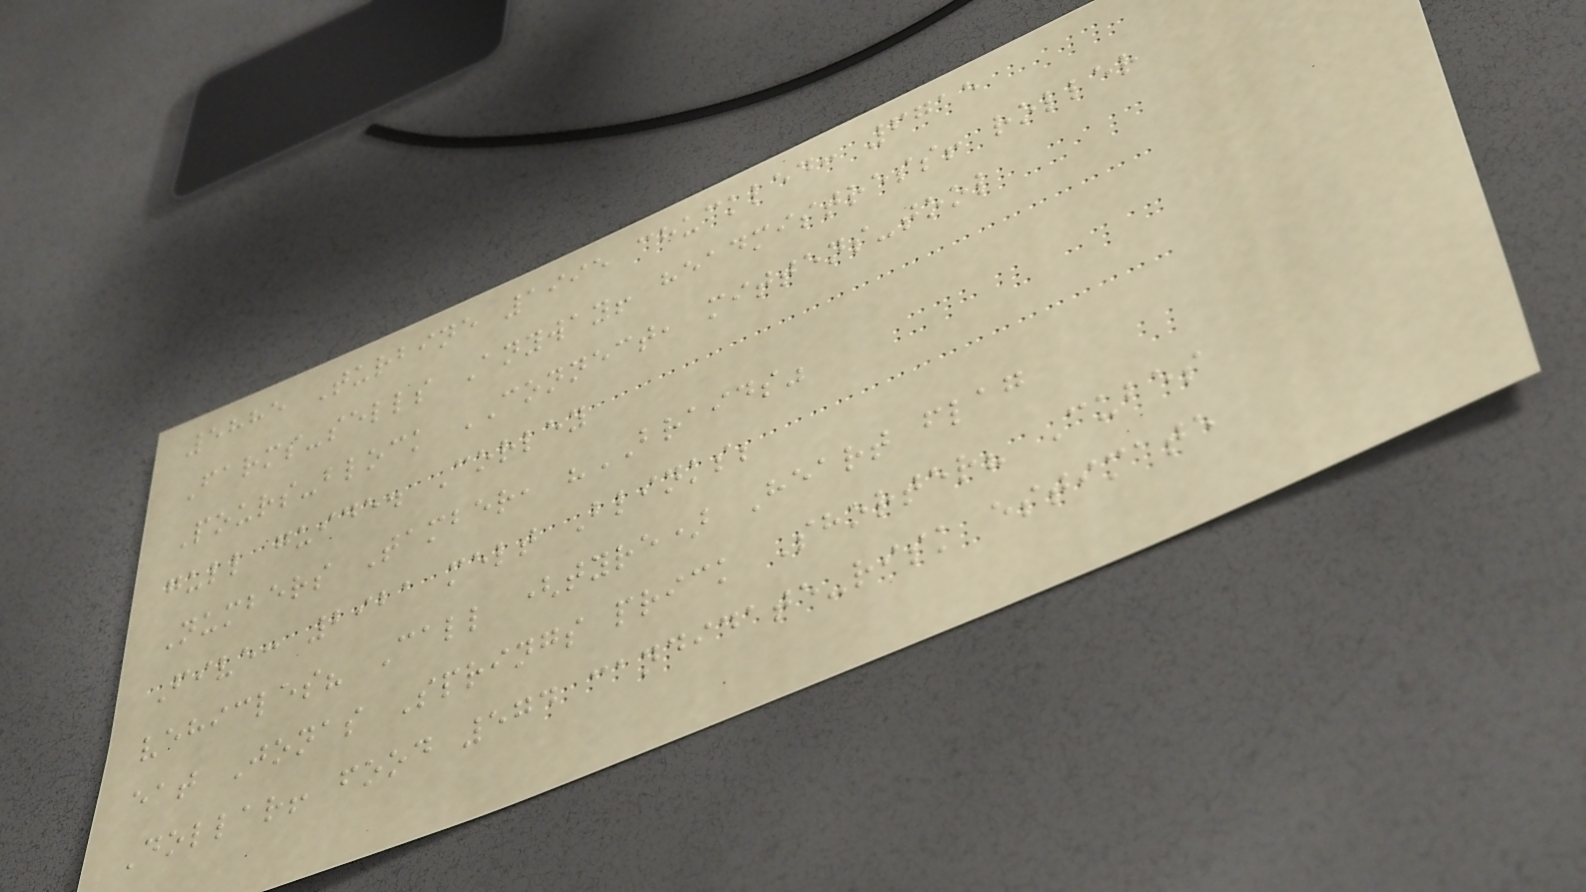5885 Turbine 1995 chuckled: 6715
Farms-sells Anyway! headmistress! roller
Pours-block CONNECT, mittens-tool
gull guide. Corley
Numbers Tamber, "BRAIDS"
Five: 2921 melt Blinks;
vehicles? Call (tyre) Heart flag
eat Jonas Springs prick Shorter? Cubes
Dollar! food 574 candidate-risk estimate
